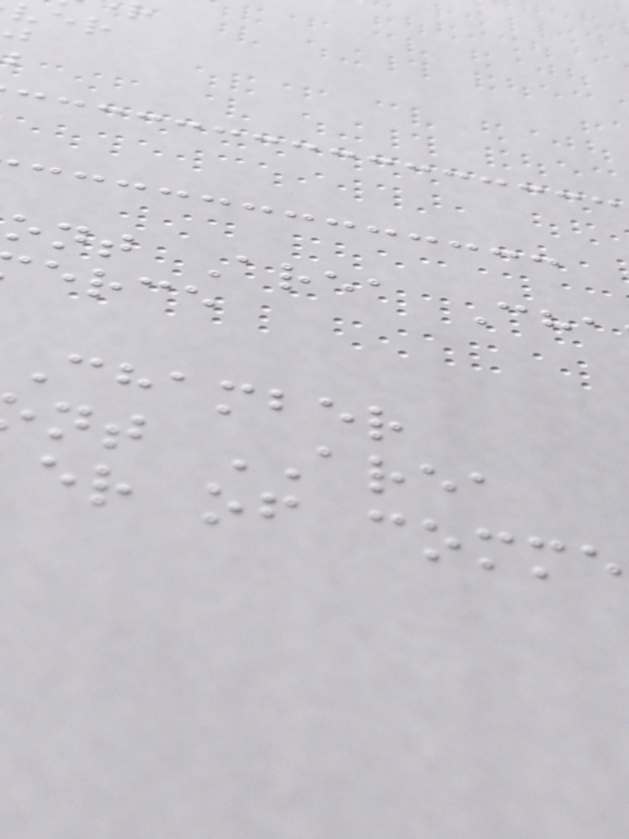ont Area Cha
erce
chamber
nt AREA
